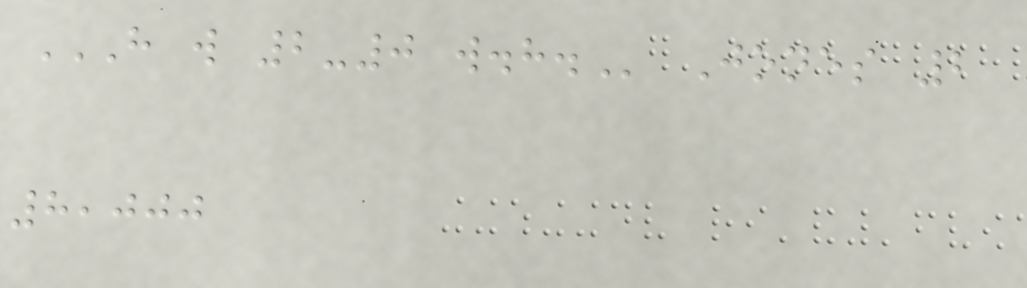H W 2-0 W.H. Jones 2
8,000
